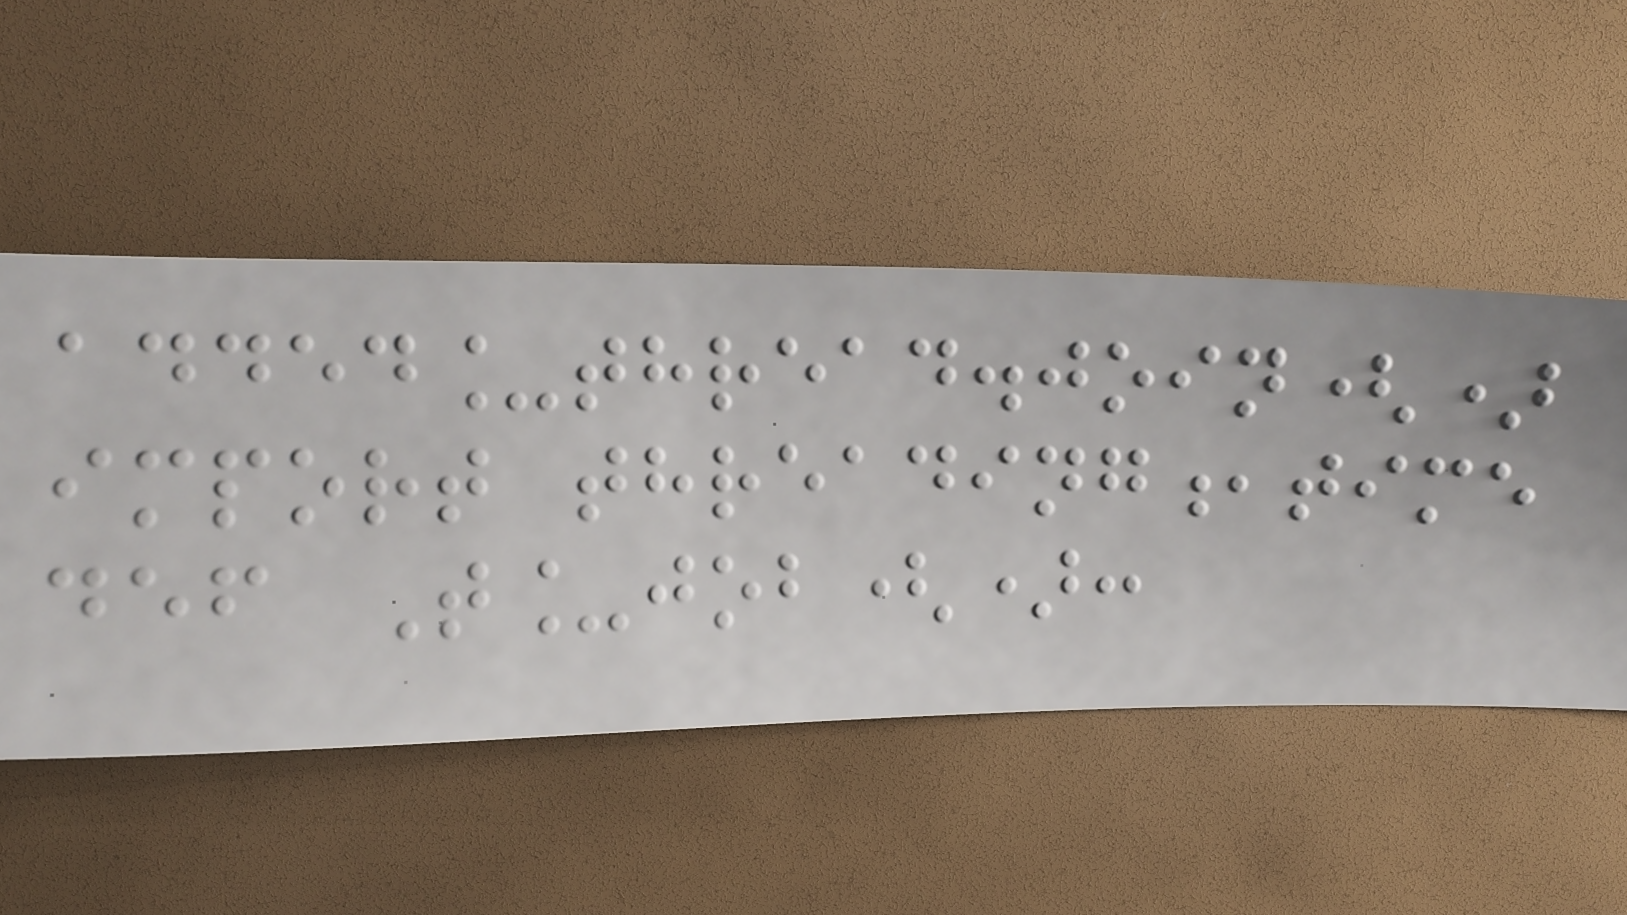added_thread.join()
import threading,time
def T_job():
